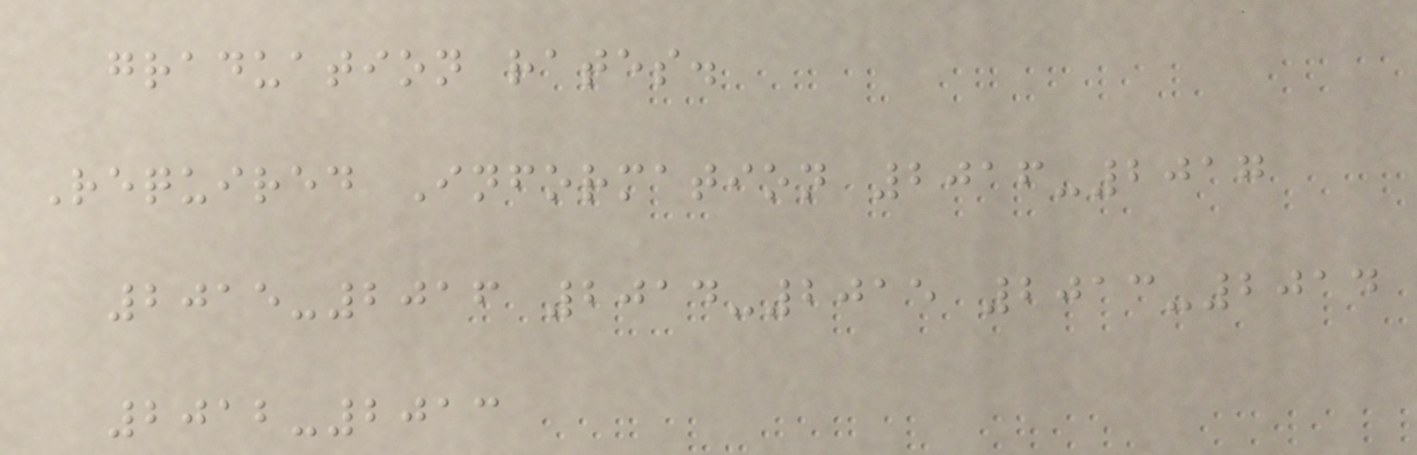graduation rates.
Required Information 2016-2017
2015-2016 2014-2015 2013-2014
2012-2013
